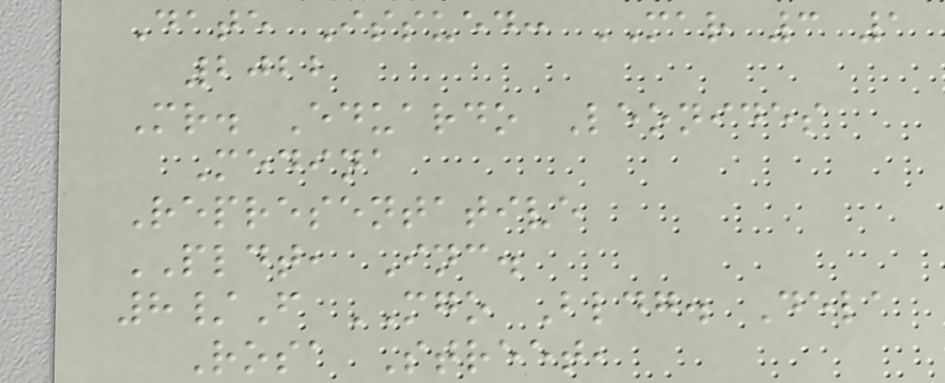Date Issued: MAR 3 1
2022
Mr. Eduardo Leonides
Medina
Representative
PLDT, Inc.
8/F MGO Bldg. Dela
Rosa Street,
